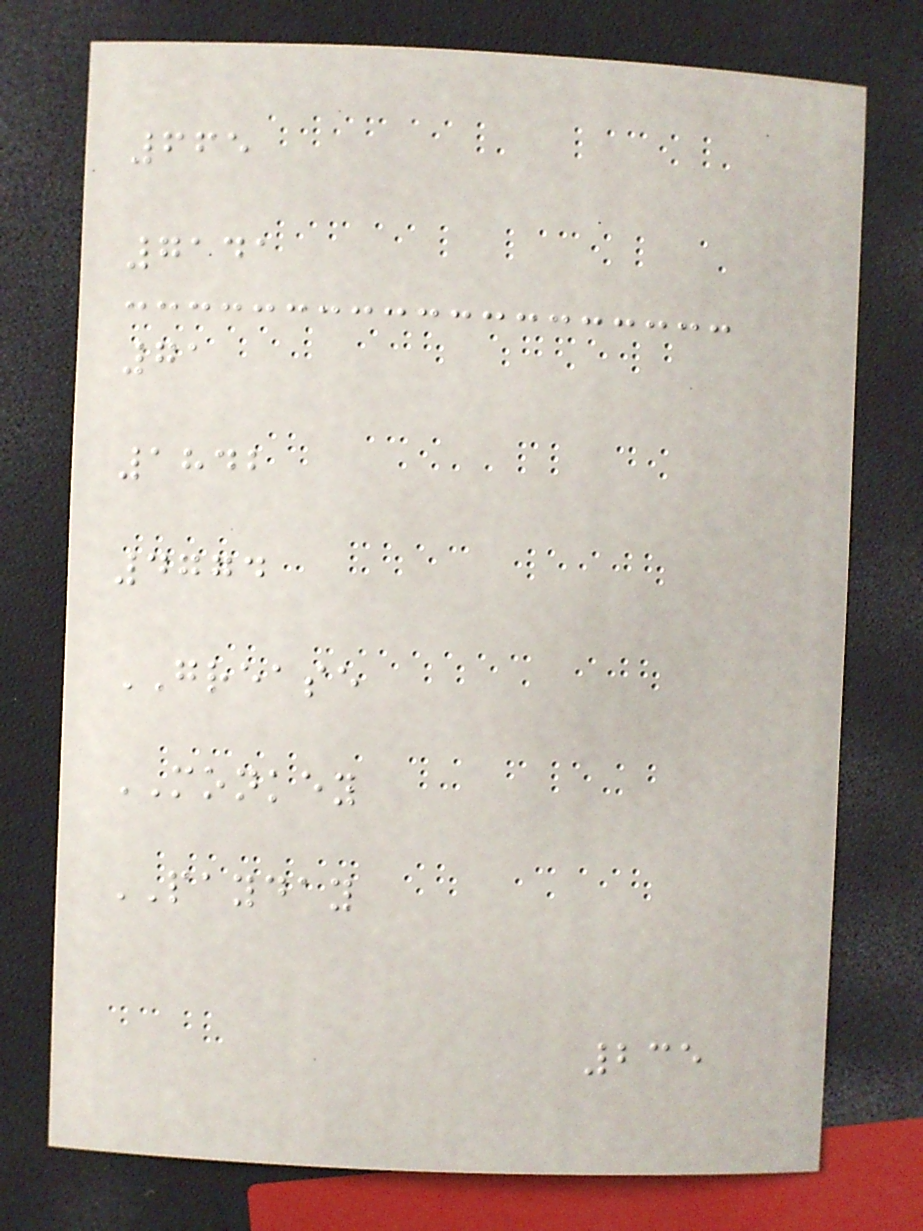665
7141
71
1842
4774
GREASE
MONKEY
PAYDAY
235
